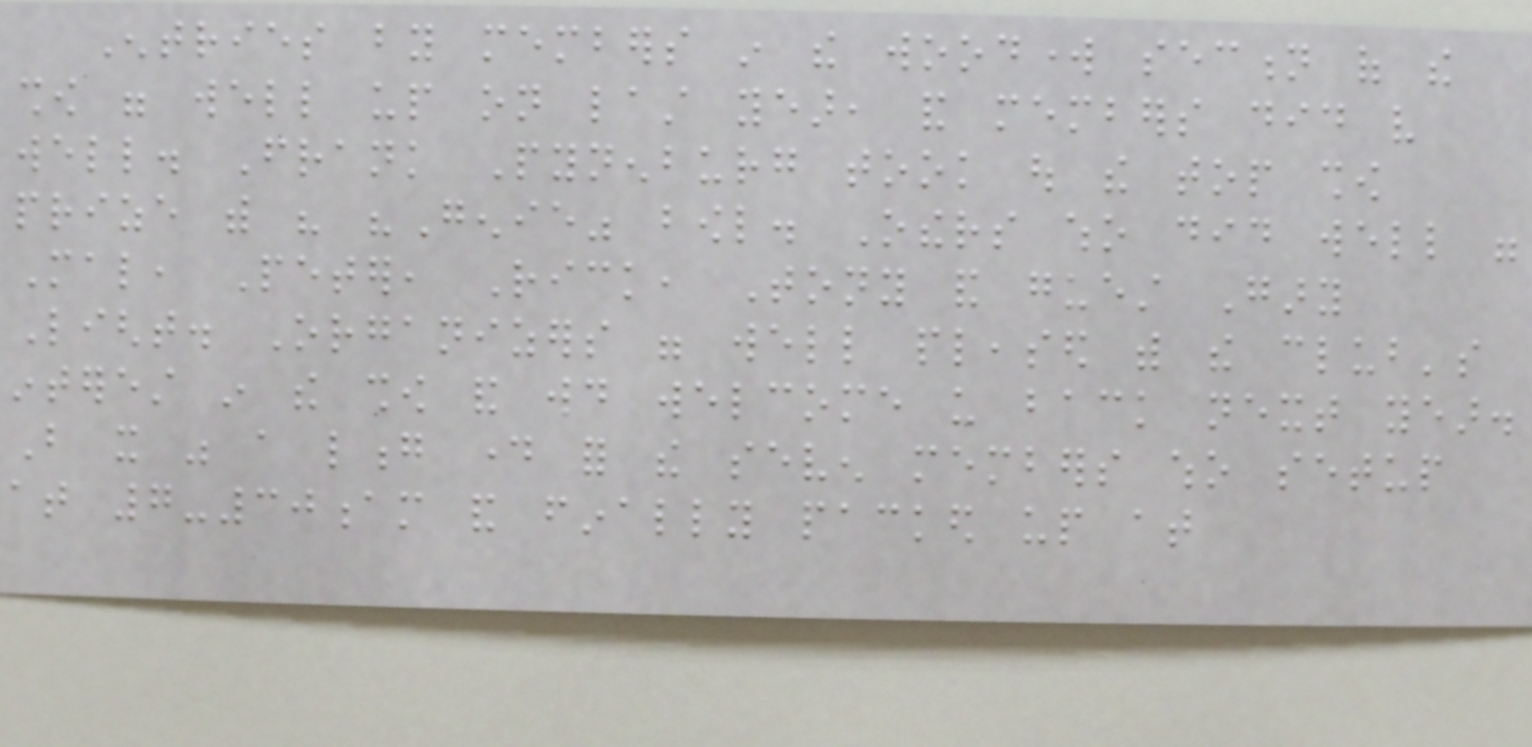Entries by members in the woodwork section of the
show were well up on last year, and members did very
well. Frank Pynenburg took out the top show
prize with his "Genie" bowl. Others who did well were
Mal, Peter, Rick, Tony and guest Gary
Light. Organizers were well pleased with the club's
interest in the show and would welcome us back next year.
But it was a long day for the seven members who setup
at 7-30am and finally packed up at
